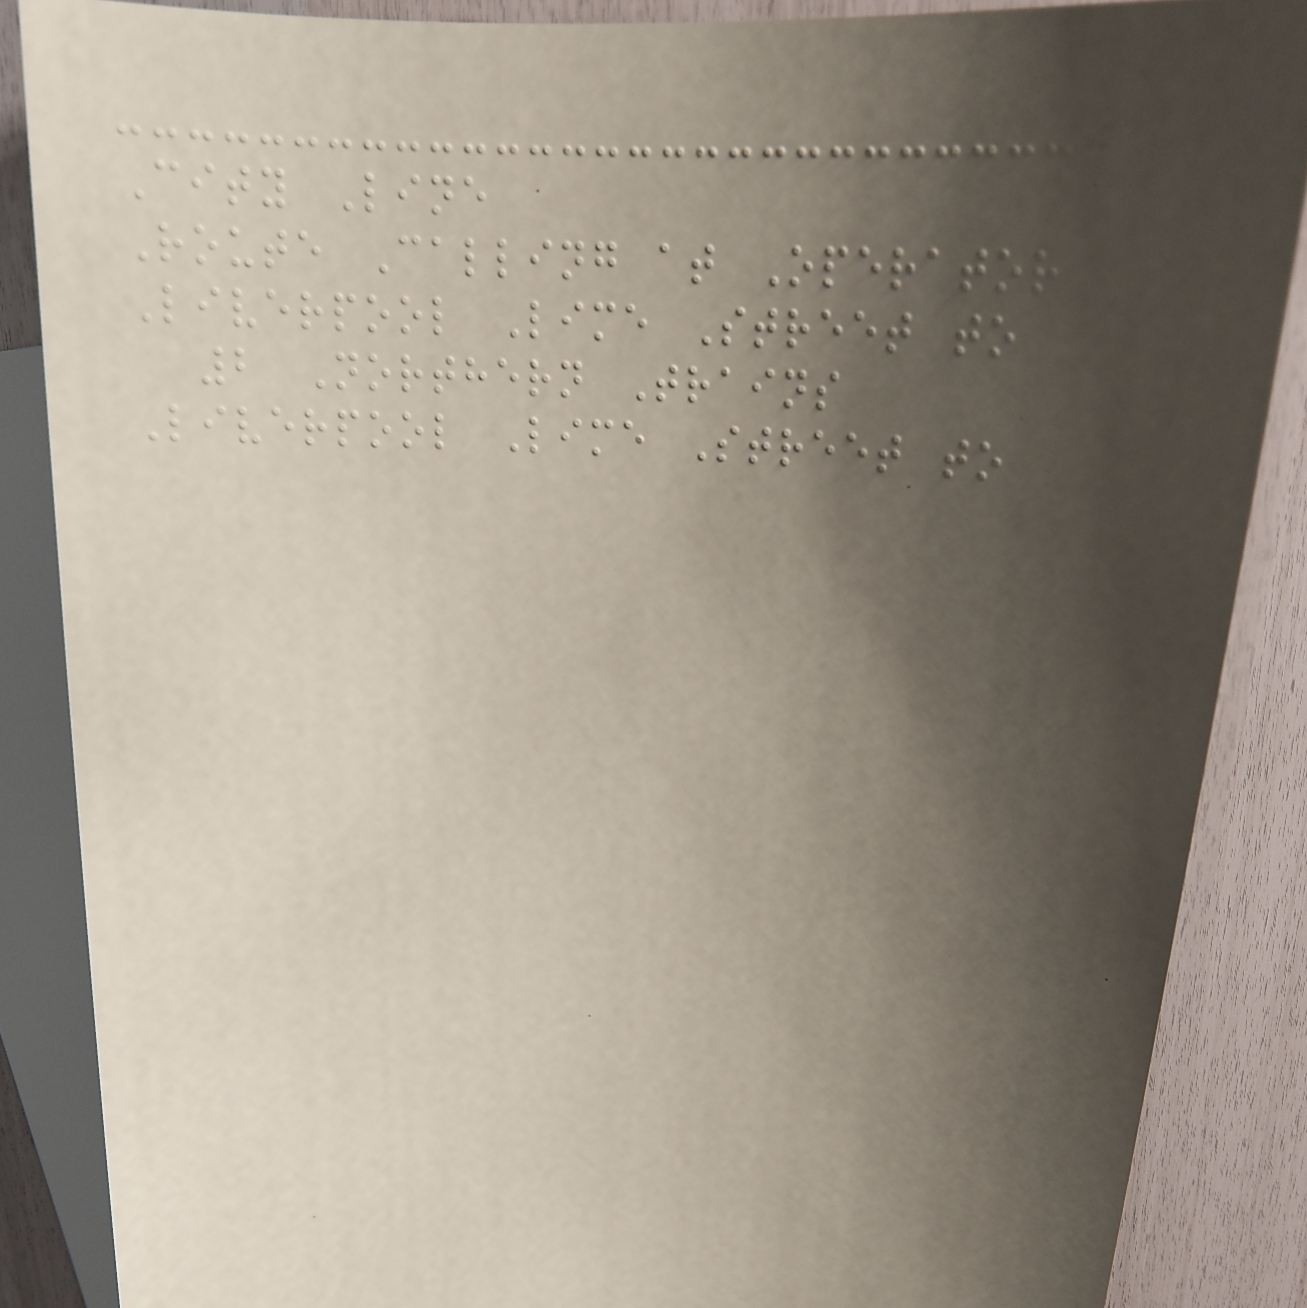City Line
Route Calling at Operator
Liverpool Lime Street to
2 Northern Trains
Liverpool Lime Street to
